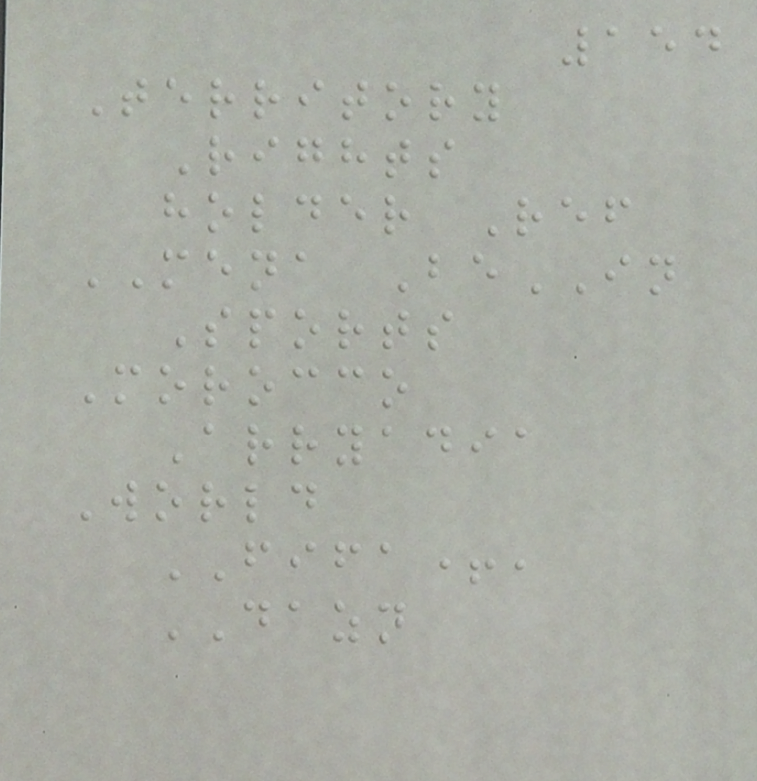154
Territory
Rights
holder Ref
MENA BeIN
Sports
Morocco
Arryadia
World
FIFA+,
DAZN
